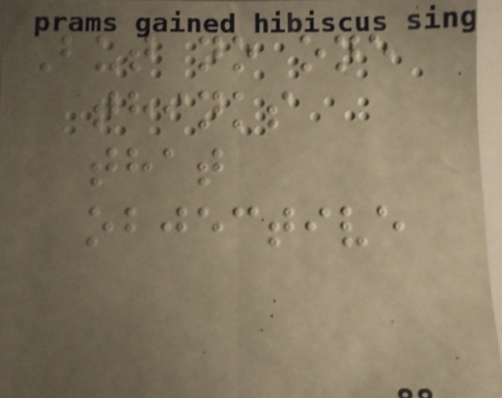But no one
thinks
that
objective
